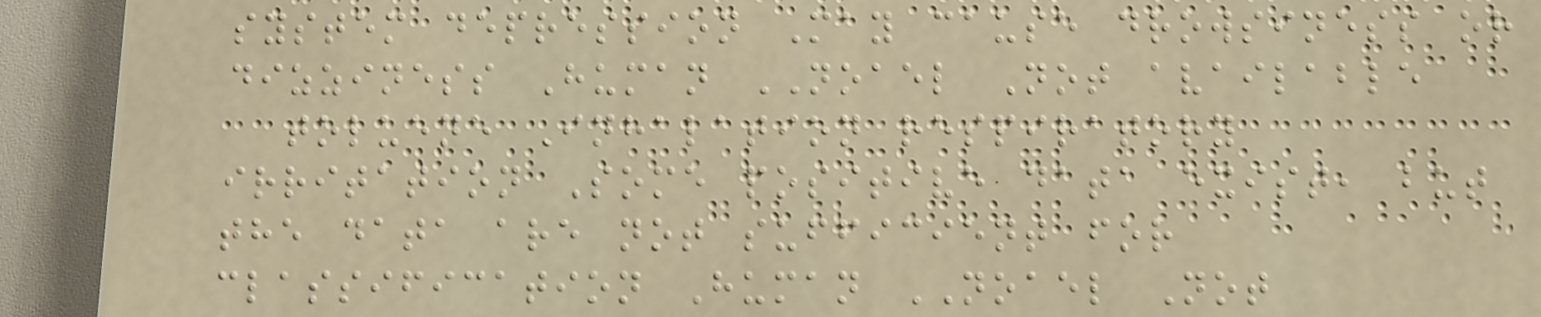system depression May cause drowsiness or
dizziness Human NOAEL Not available
toluene Inhalation respiratory
irritation Some positive data exist, but
the data are not sufficient for
classification Human NOAEL Not
